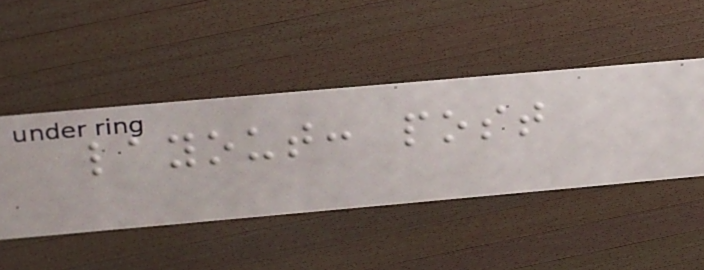layout: post
